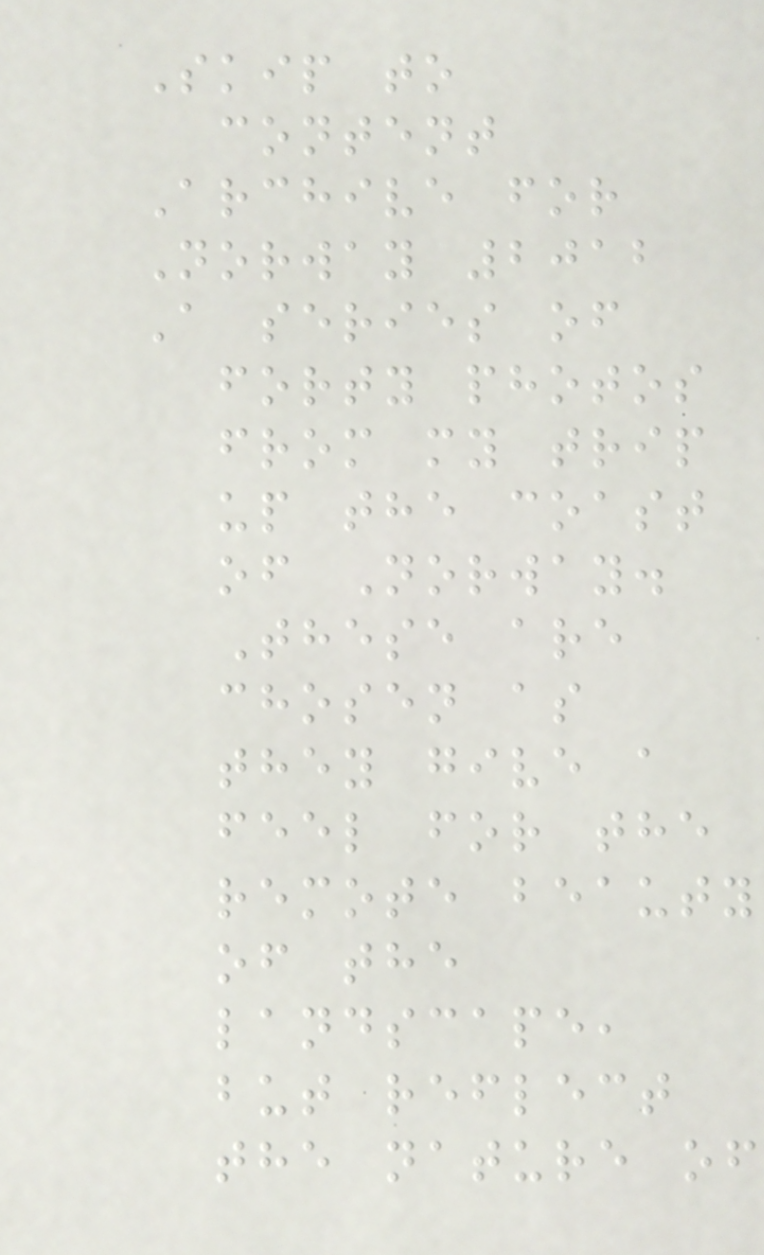Skip to
content
Archive for
Norway 2012
A series of
forty photos
from my trip
up the coast
of Norway.
These are
chosen as
they give a
feel for the
remote beauty
of the
landscape,
but reflect
the nature of
